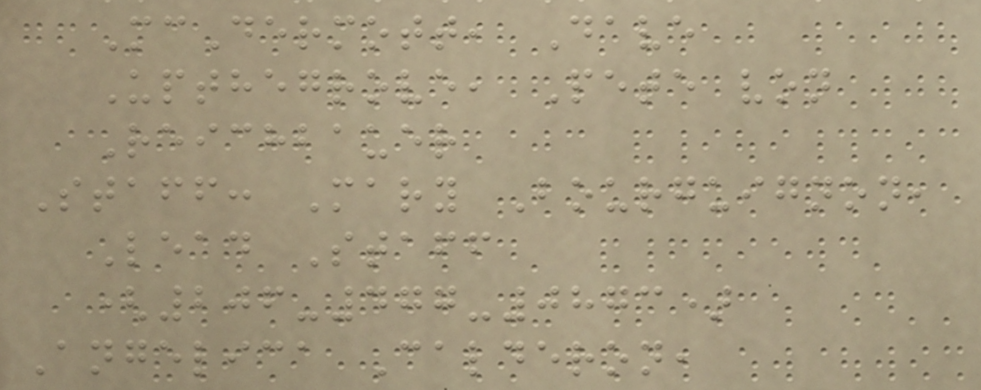McDermott, Dave
Upthegrove, Pete von
Reichbauer
Staff: Mary Bourguignon,
Lead Staff
(206-477-0873)
Angelica Calderon,
